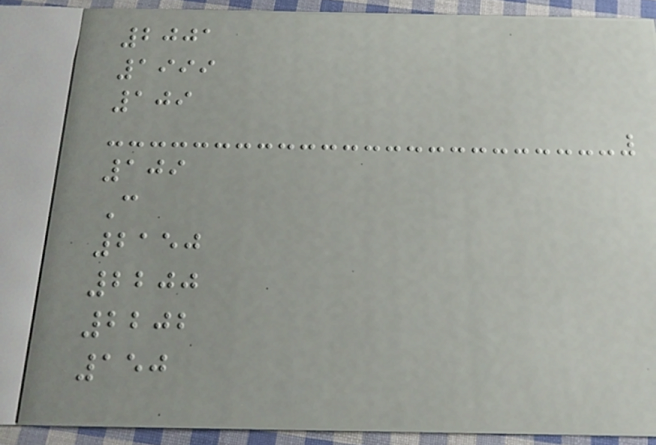2001
1999
109
109
C
2150
2200
2202
150
